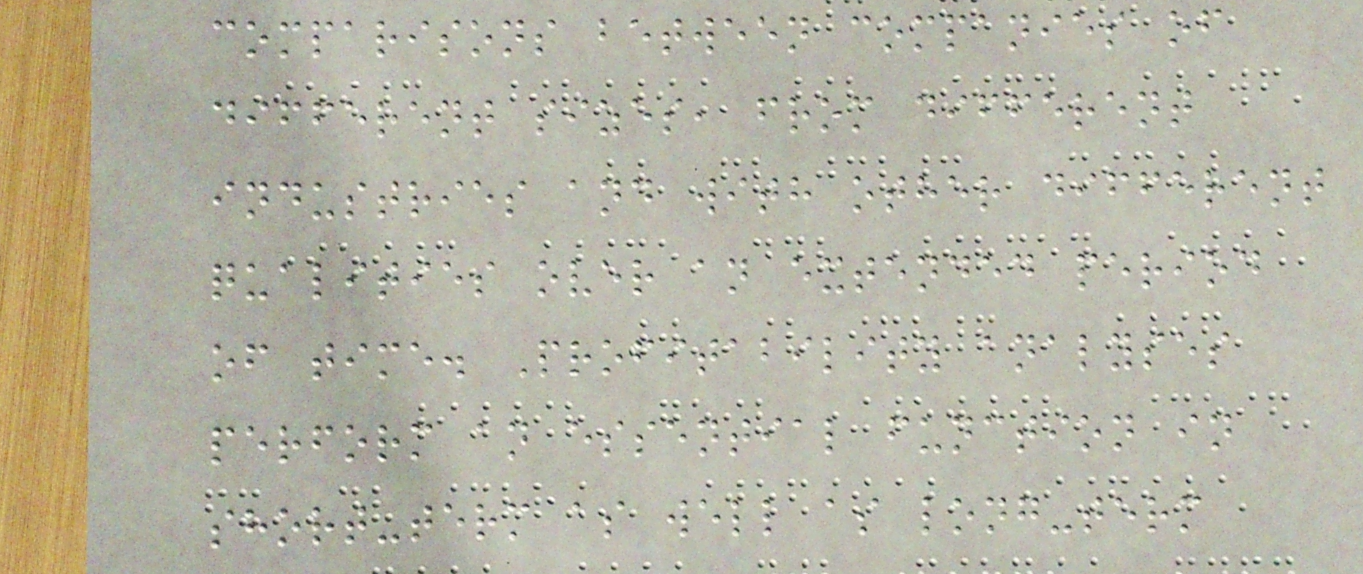comparisons between companies of
different sizes, from different
industries and with other different
qualities over an extended period
of time. Profitability analyses
perform an essential function in
short-term as well as long-term
